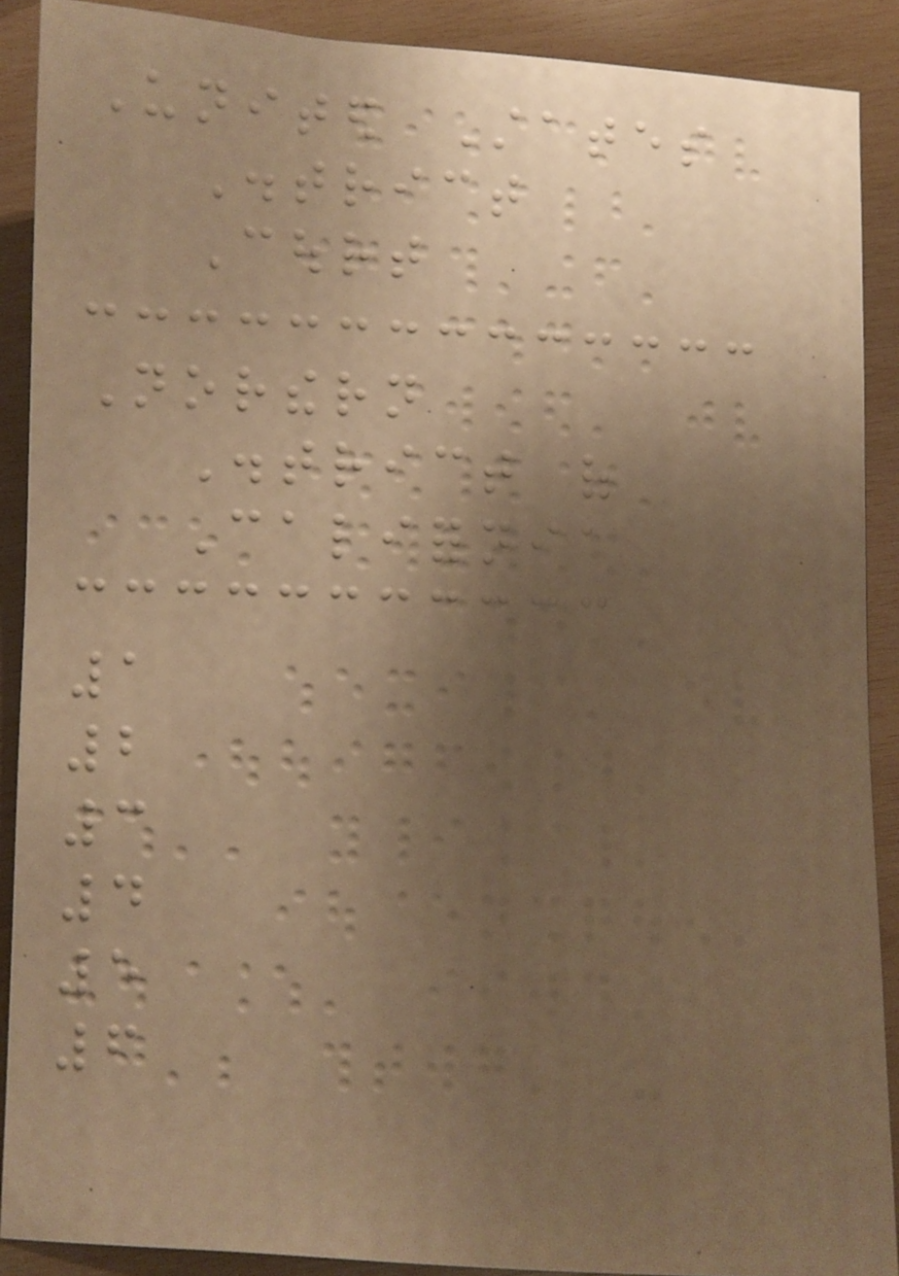United States
District
Court
Northern
District of
California
1
2
3
4
5
6
